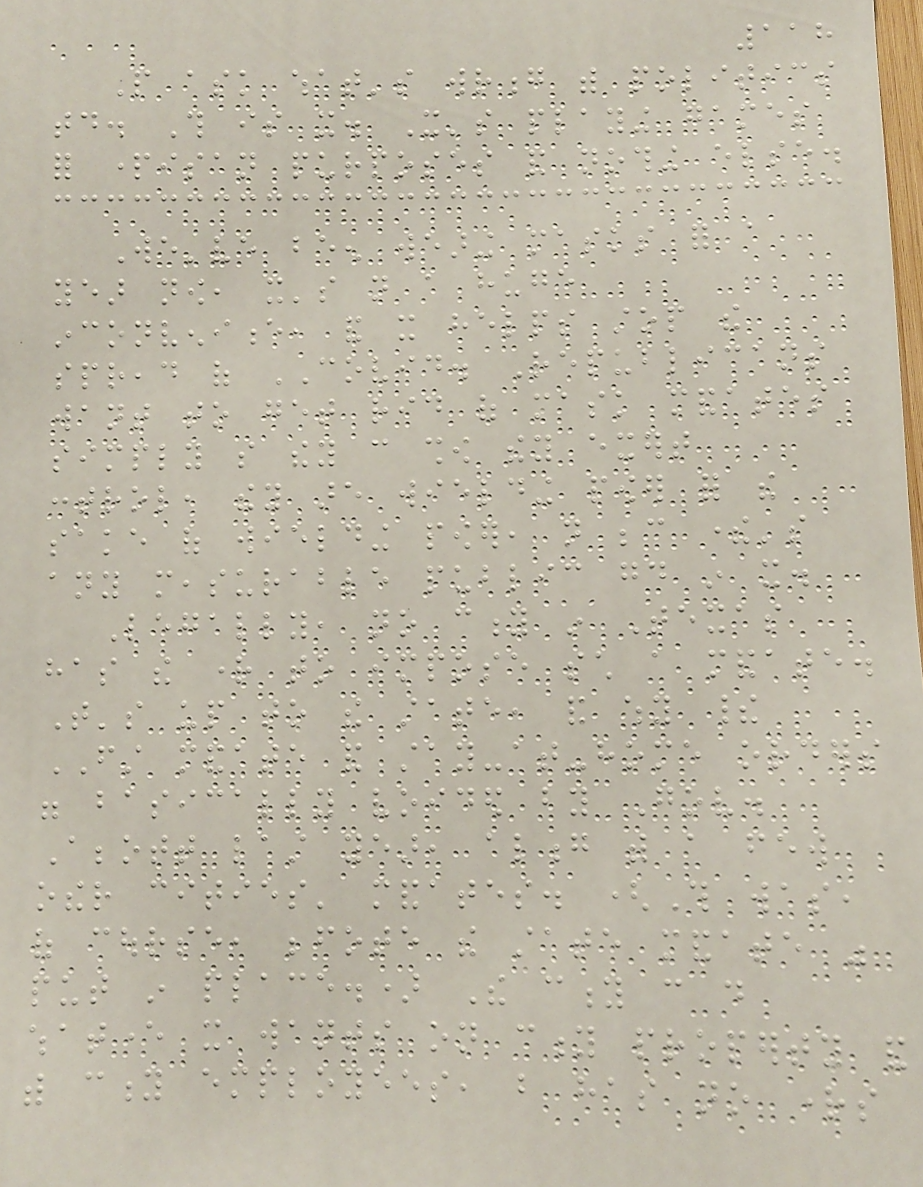118
People ask what's wrong with politics
today. This is it. It's playing games
for partisan purposes and nothing else.
We've been wearing masks for a
year now, it's not a huge
inconvenience, and it helps stop the
spread of COVID. Republicans
want to get rid of mask mandates
simply so they can show they exert
control, they are wielding power for the
sake of wielding power, not because there's
any measurable public good in it.
Legally, no city in Texas
has the right to impose such a mandate.
That's up to the state, and why their
FIRST mandate and stay-at-home orders
were basically voided by Gov.
Abbott last year, along with a few
other cities' mandates. (This was,
of course, befote the state mandate was
put in place.) The city can do
whatever it wants on city property and
with city employees, but has no rights
